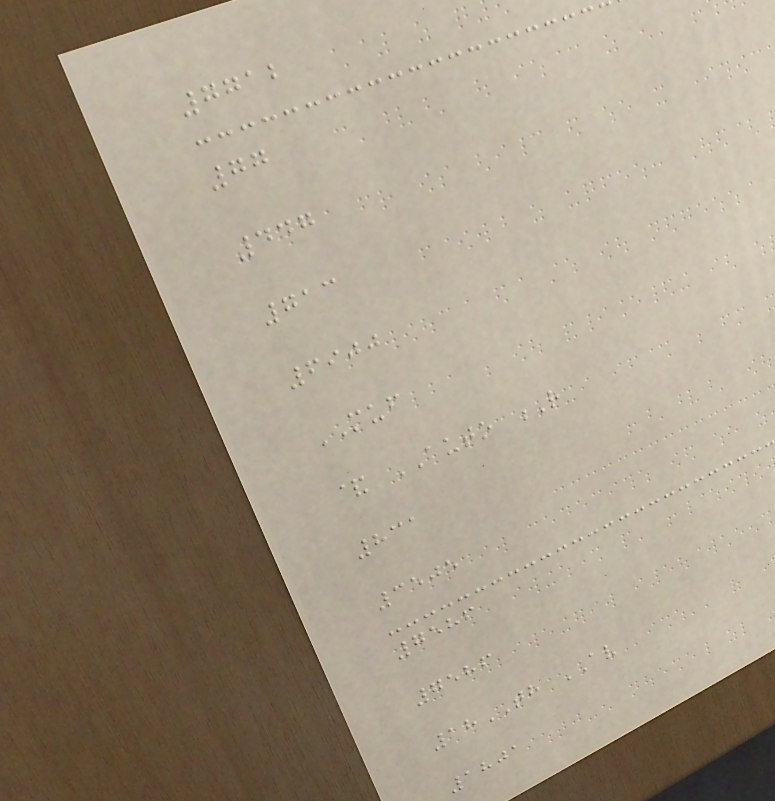7712
77
447
713
6900
MUF
& AUTO R
831
3505
7586
7586
18TH AV
1801
